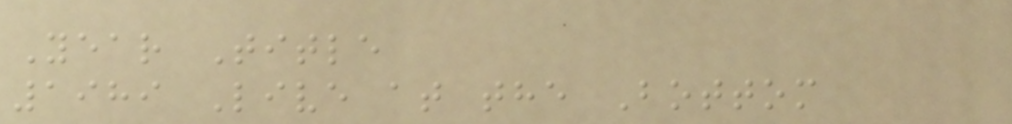Year Title
1989 Live at the Bottom
